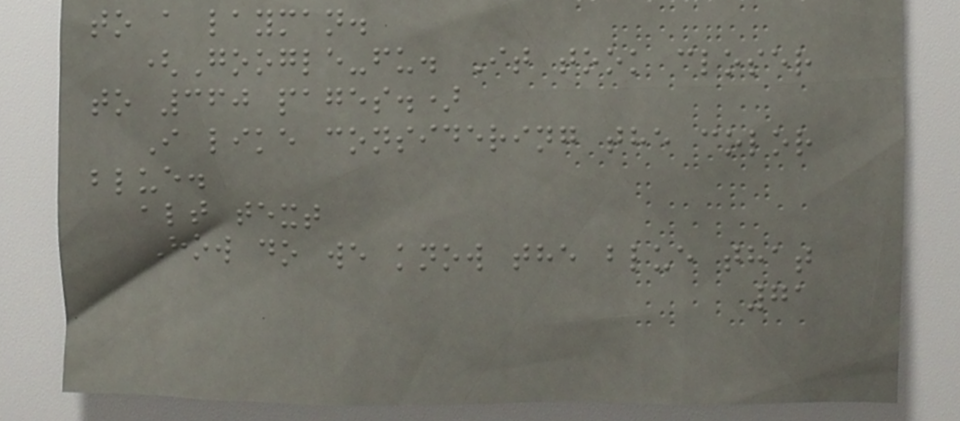to a layman.
(Google-fu. It took closer
to 360 pages.)
I like considering the color
blue.
alt text
How do we know the blue that
71
